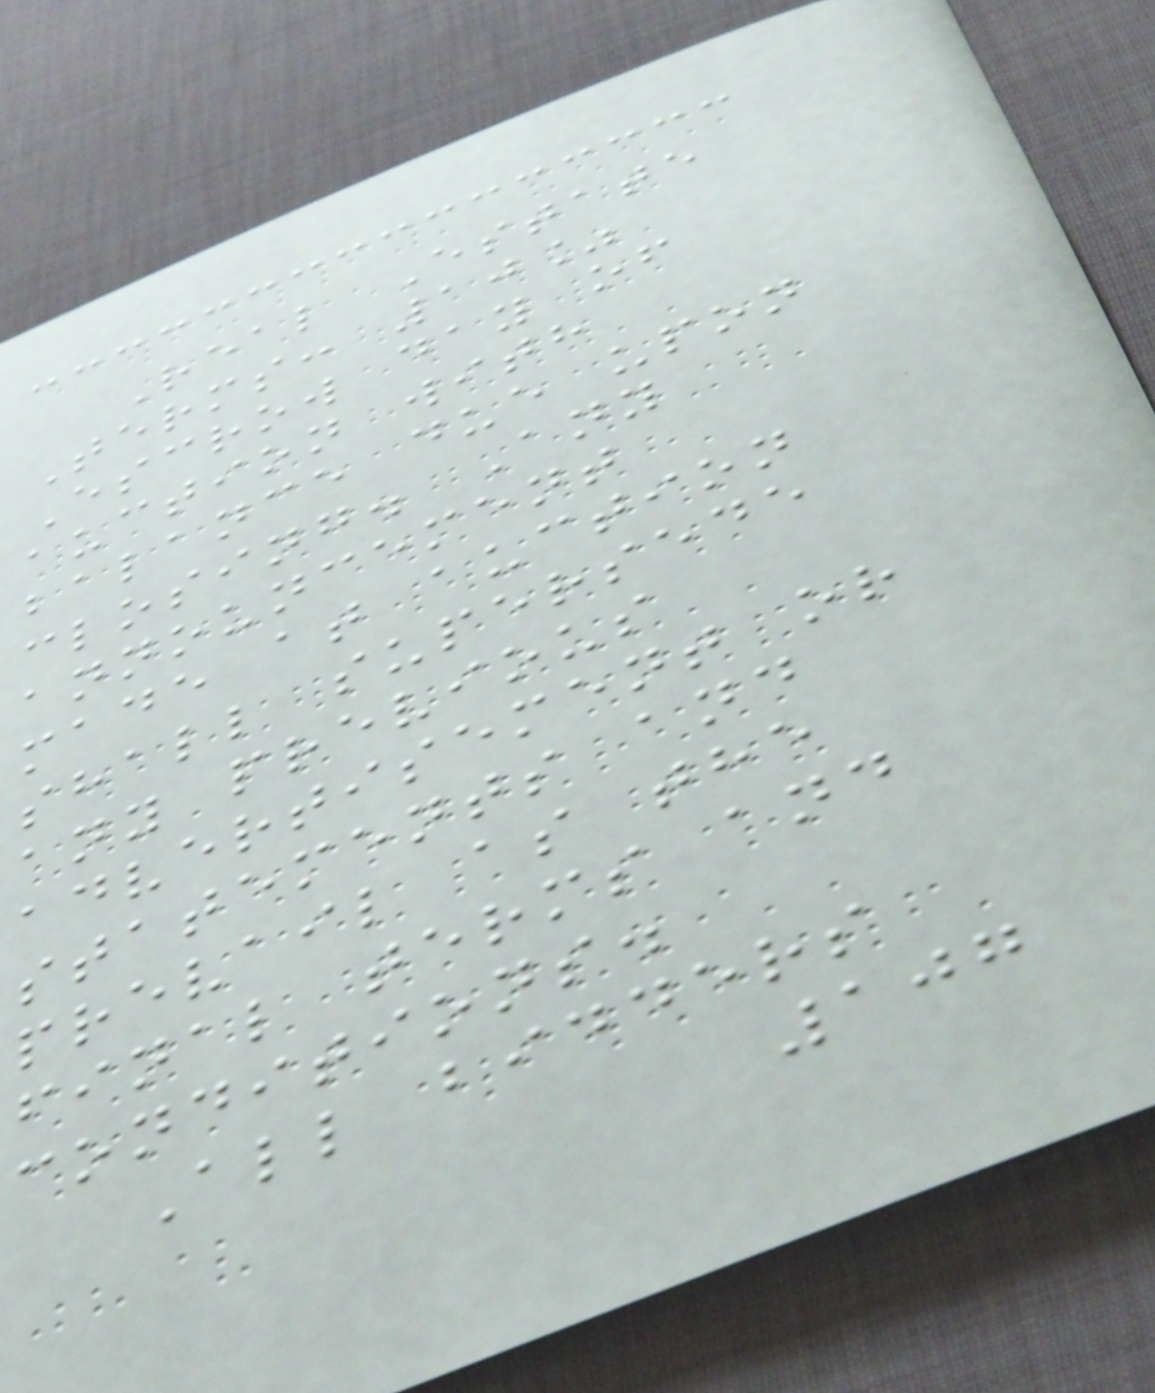Real Estate
Terms: 10%
Escrow day of
auction with
balance due upon
closing. Any
announcement
made at auction
shall supersede
any previous
advertisement or
statements and
prevail as the
final terms and
conditions.
All bidders
107
